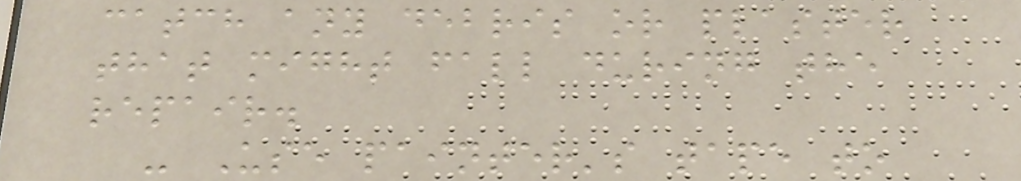catch any debris or plaster
that might fall during the
repair.
- Use painter's tape to
